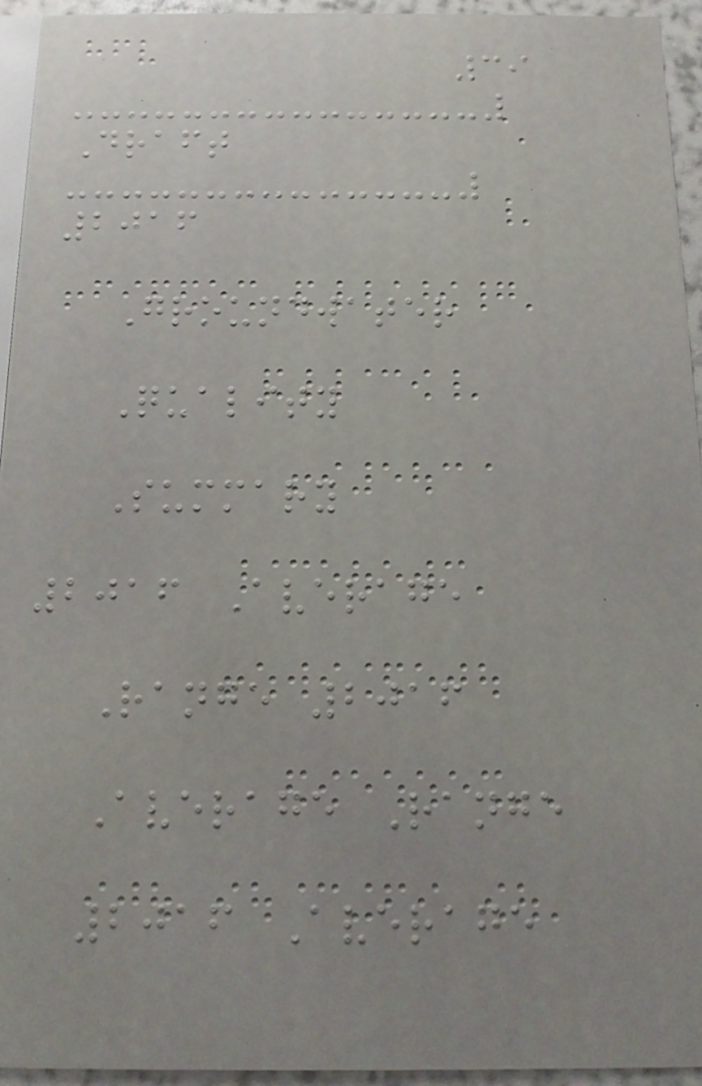39
Draft
2016
Groundwater
Quality
Summary
2016 Average
Range 2016
Average Range
2016 Average
